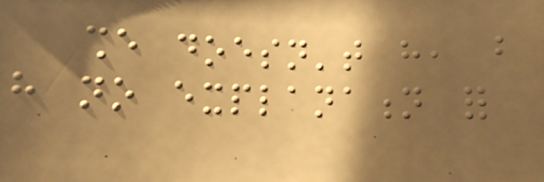she doesn't have, but
have no explanation for
